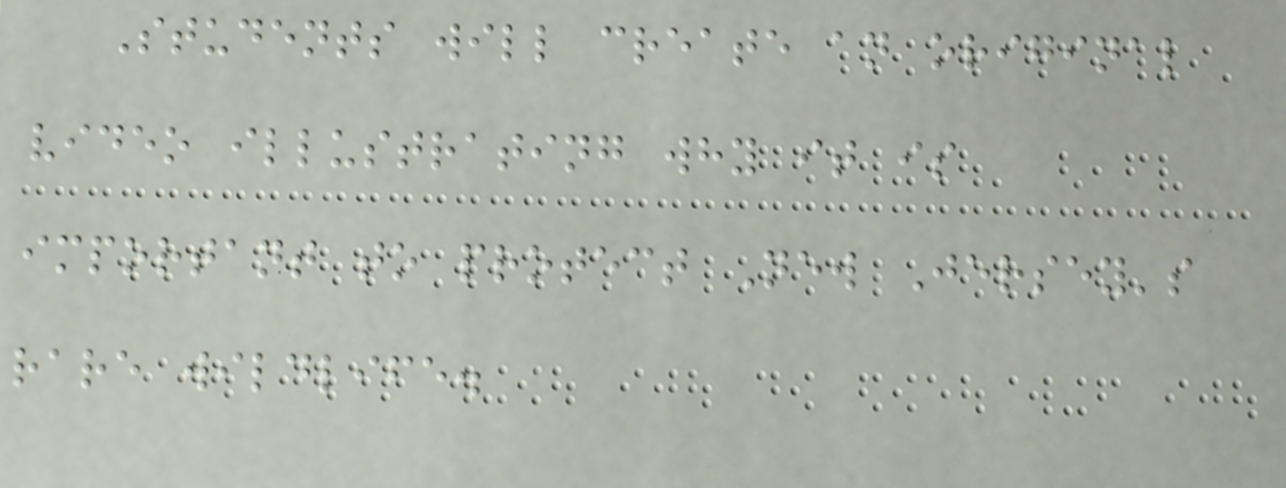Students will create an original
video illustrating why it is
important to protect New Jersey's
rare wildlife.
